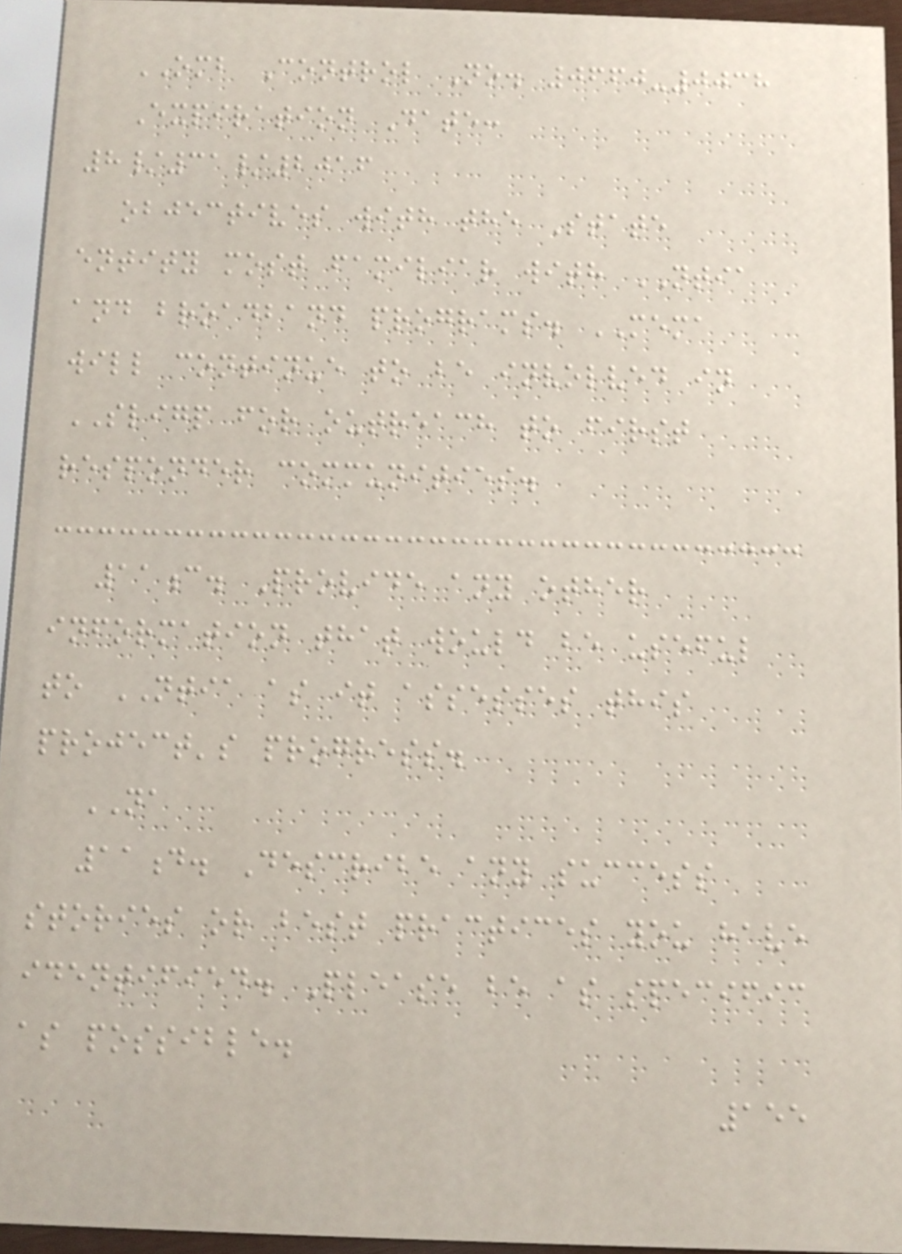OMB Control No. 0660-0038
Expiration Date:
8/31/2016
objectives with the State
entity most familiar with NTIA
and broadband programs. MEMA
will continue to be involved in
SLIGP for outreach to first
responder communities.
11c. Provide any other
information that would be useful
to NTIA as it assesses this
project's progress.
NA
11d. Describe any success
stories or best practices you have
identified. Please be as specific
as possible.
155
